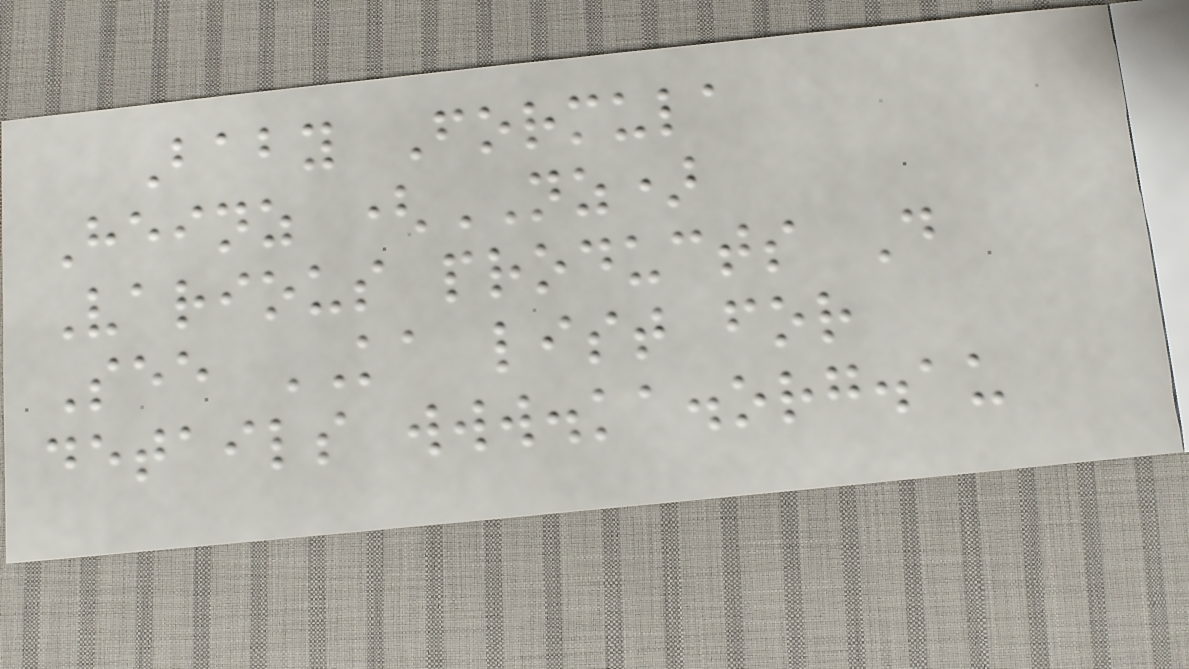Baby Formula
Heinz (NZ)
Various products D
See KA list for
details www.ka.org.au
